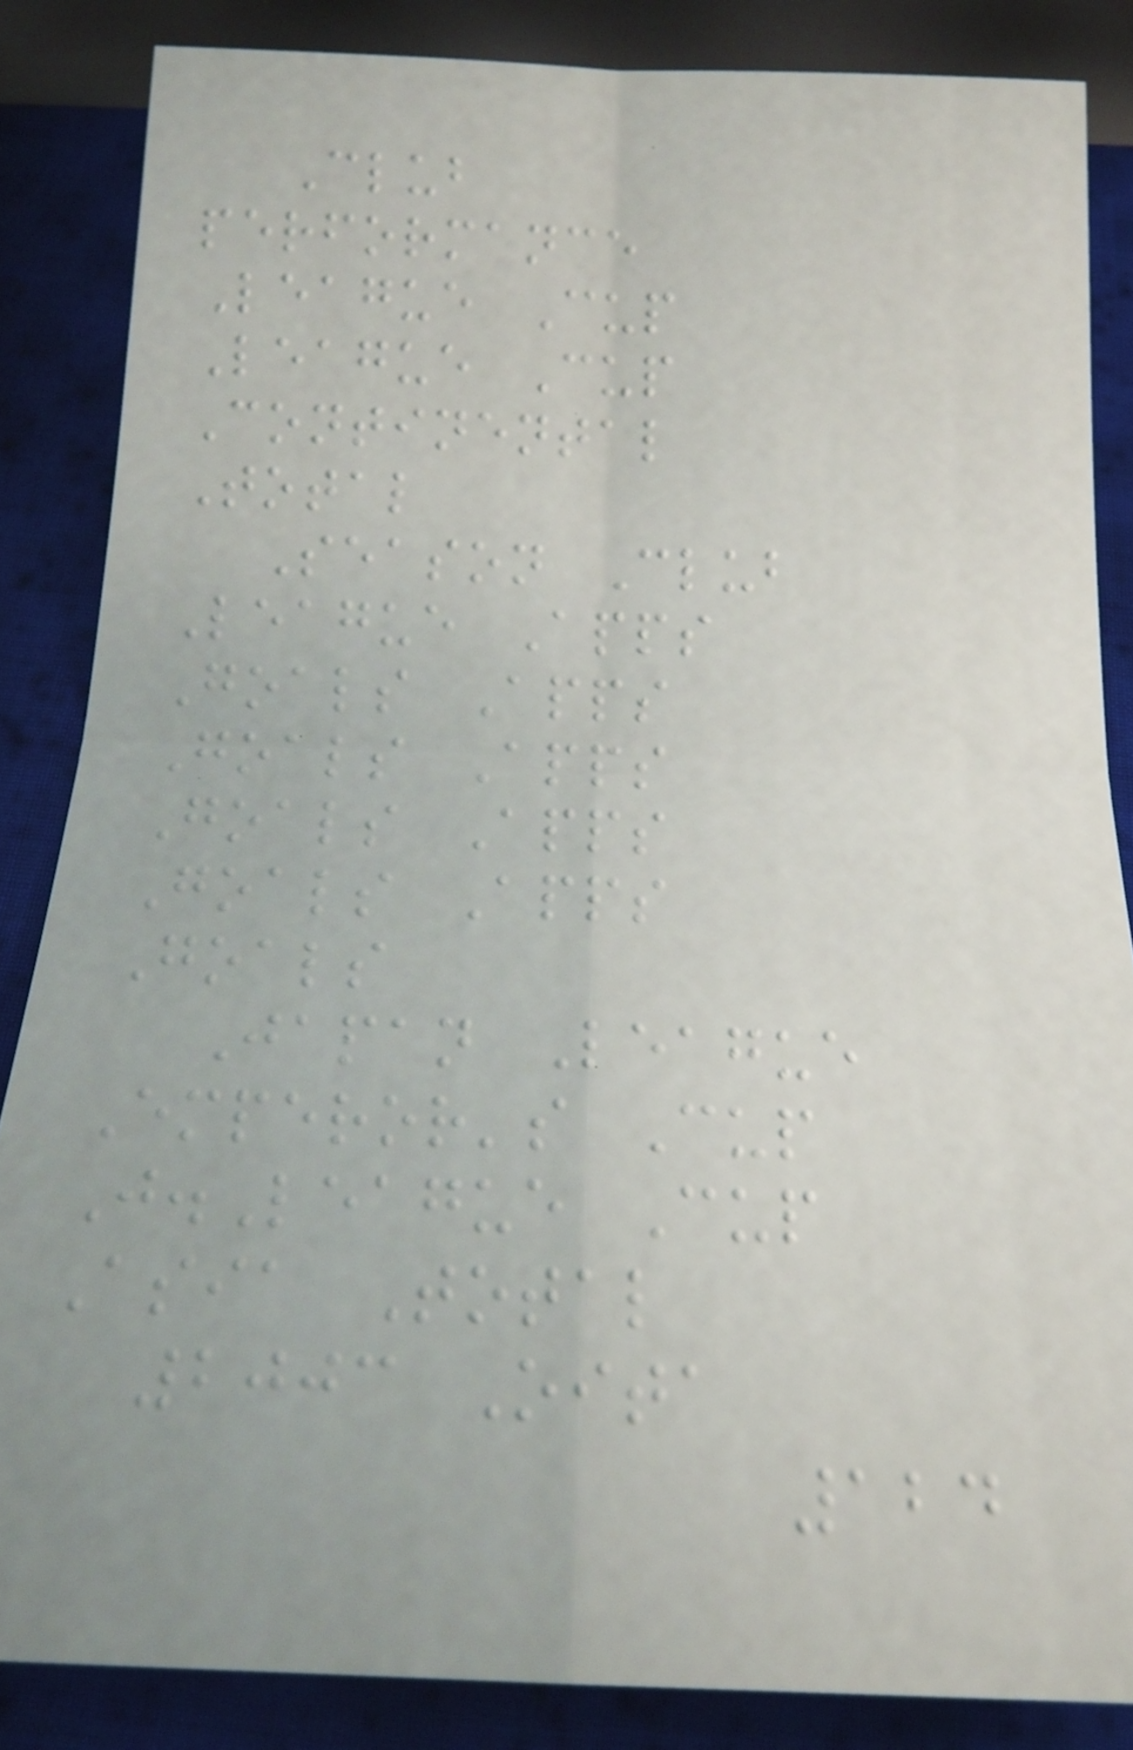Club
performance
League Cup
League Cup
Continental
Total
Season Club
League Apps
Goals Apps
Goals Apps
Goals Apps
Goals Apps
Goals
Japan League
Emperor's Cup
J.League Cup
Asia Total
2003 Oita
124
